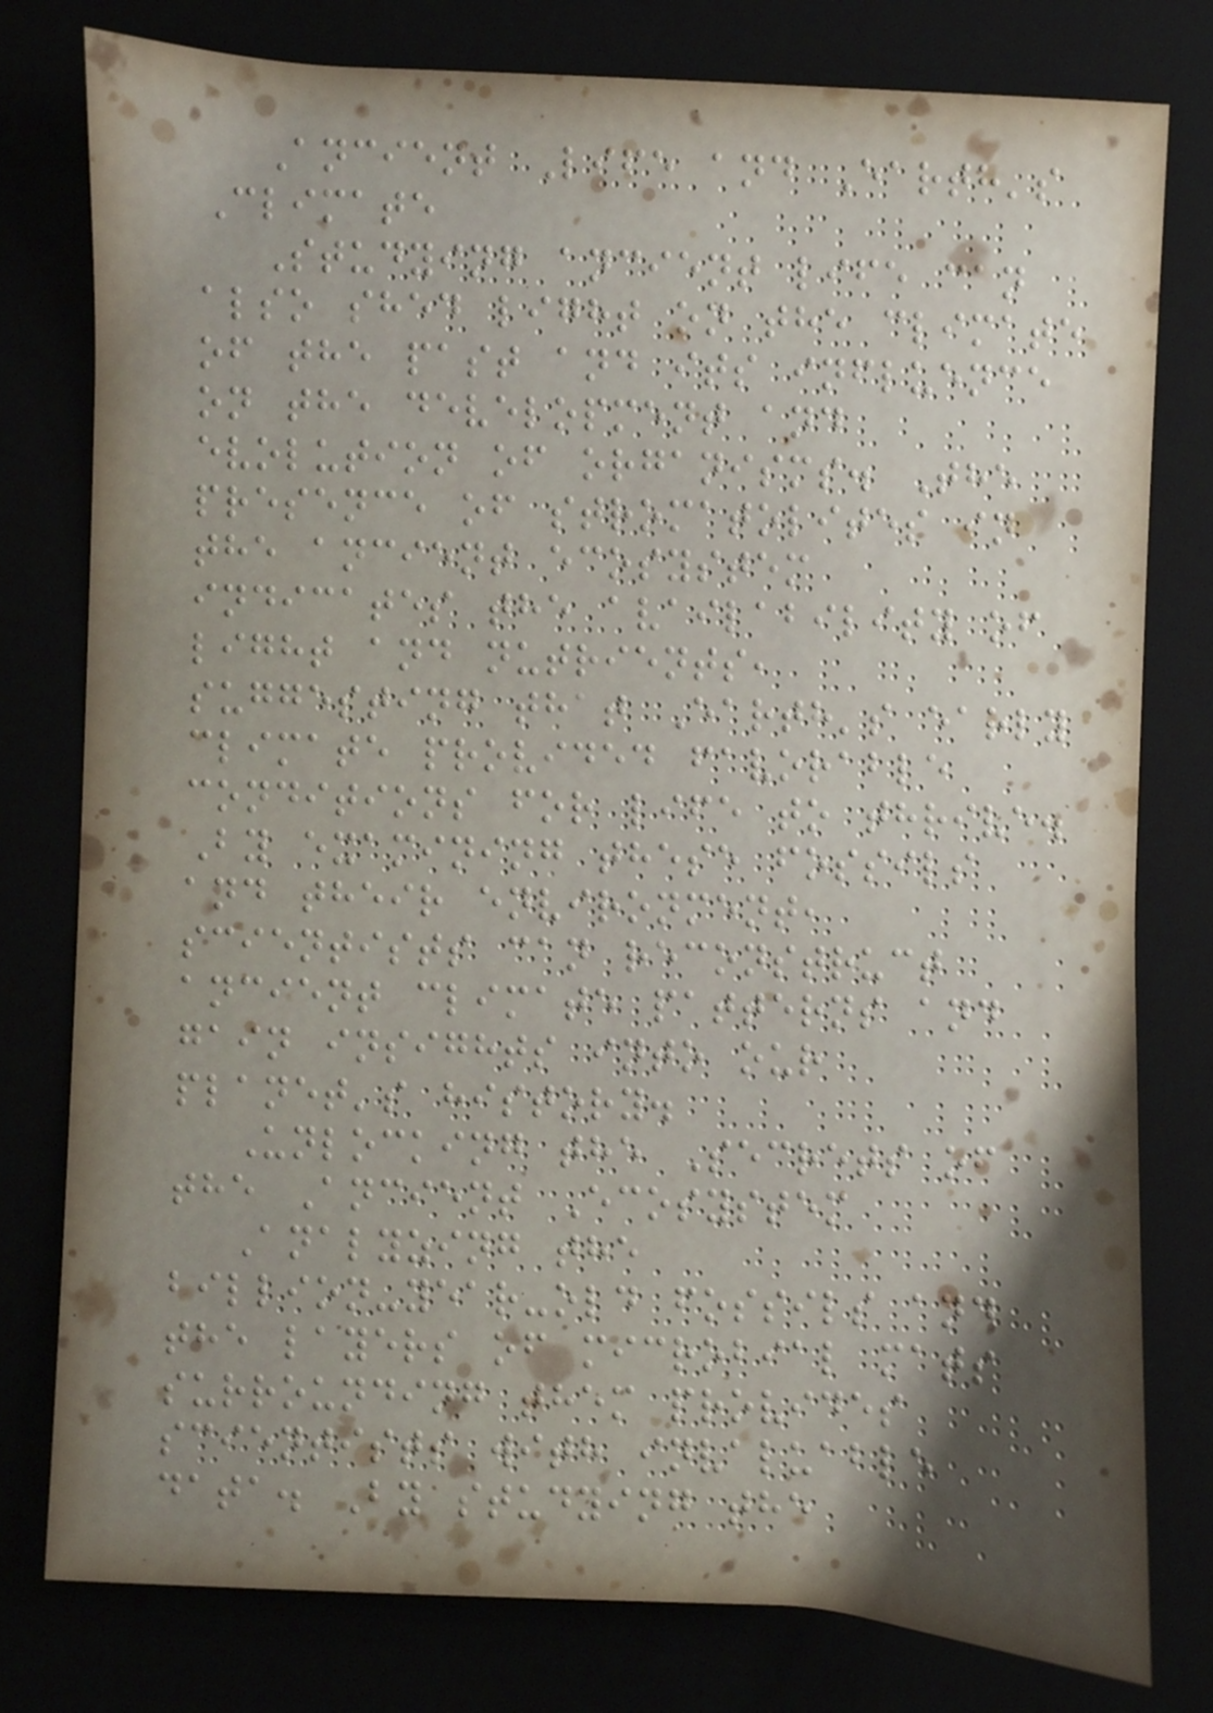Ancient Life and Earth's
Climate
Studying ancient life can
also shed light on the climate
of the past and its influence
on the development and
evolution of organisms. The
presence of stromatolites in
the ancient ecosystem
indicates the availability of
light and nutrients,
suggesting that Earth's early
climate provided favorable
conditions for life to thrive.
By examining these fossils
and their environment,
scientists can reconstruct
ancient climate patterns and
gain insights into our
planet's history.
Unlocking the Secrets of
the Ancient Ecosystem
Analyzing the
billion-year-old fossils and
the layers of microbial mats
surrounding them provides
scientists with invaluable
data. By studying the
